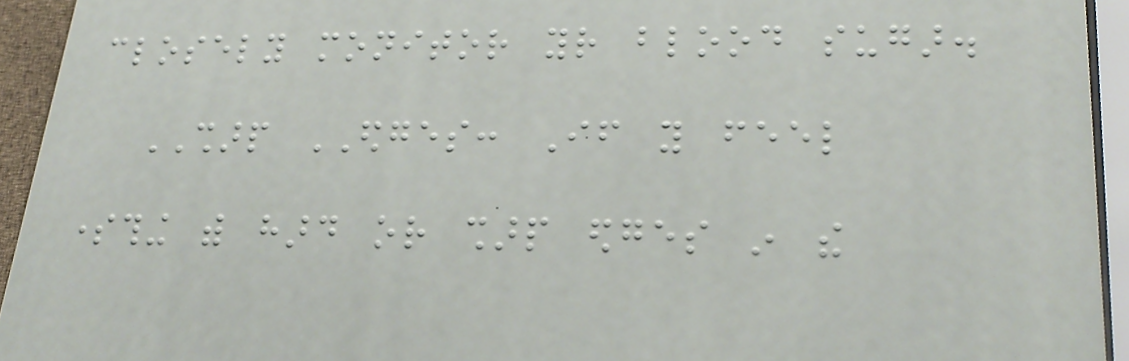closely monitor your blood sugar.
SHARP EDGES: If you feel
something with hard or sharp edges in the
